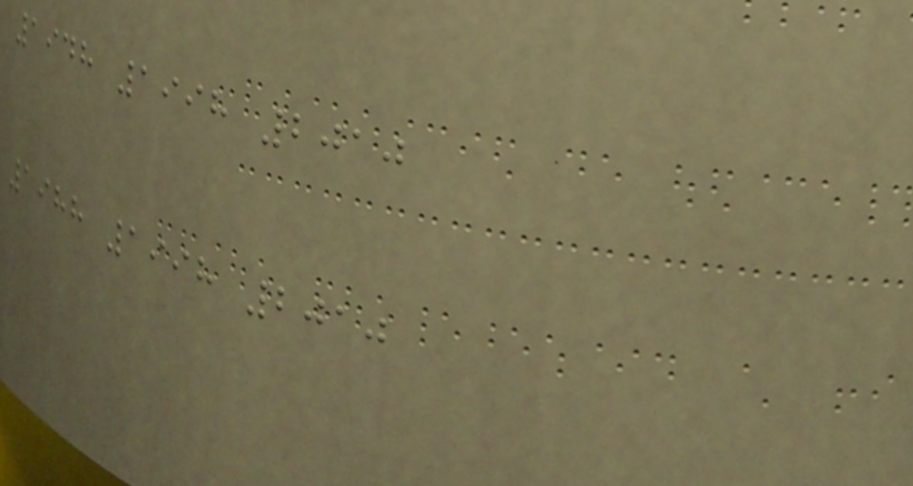1948 1998 2010
1988 1998 2010
